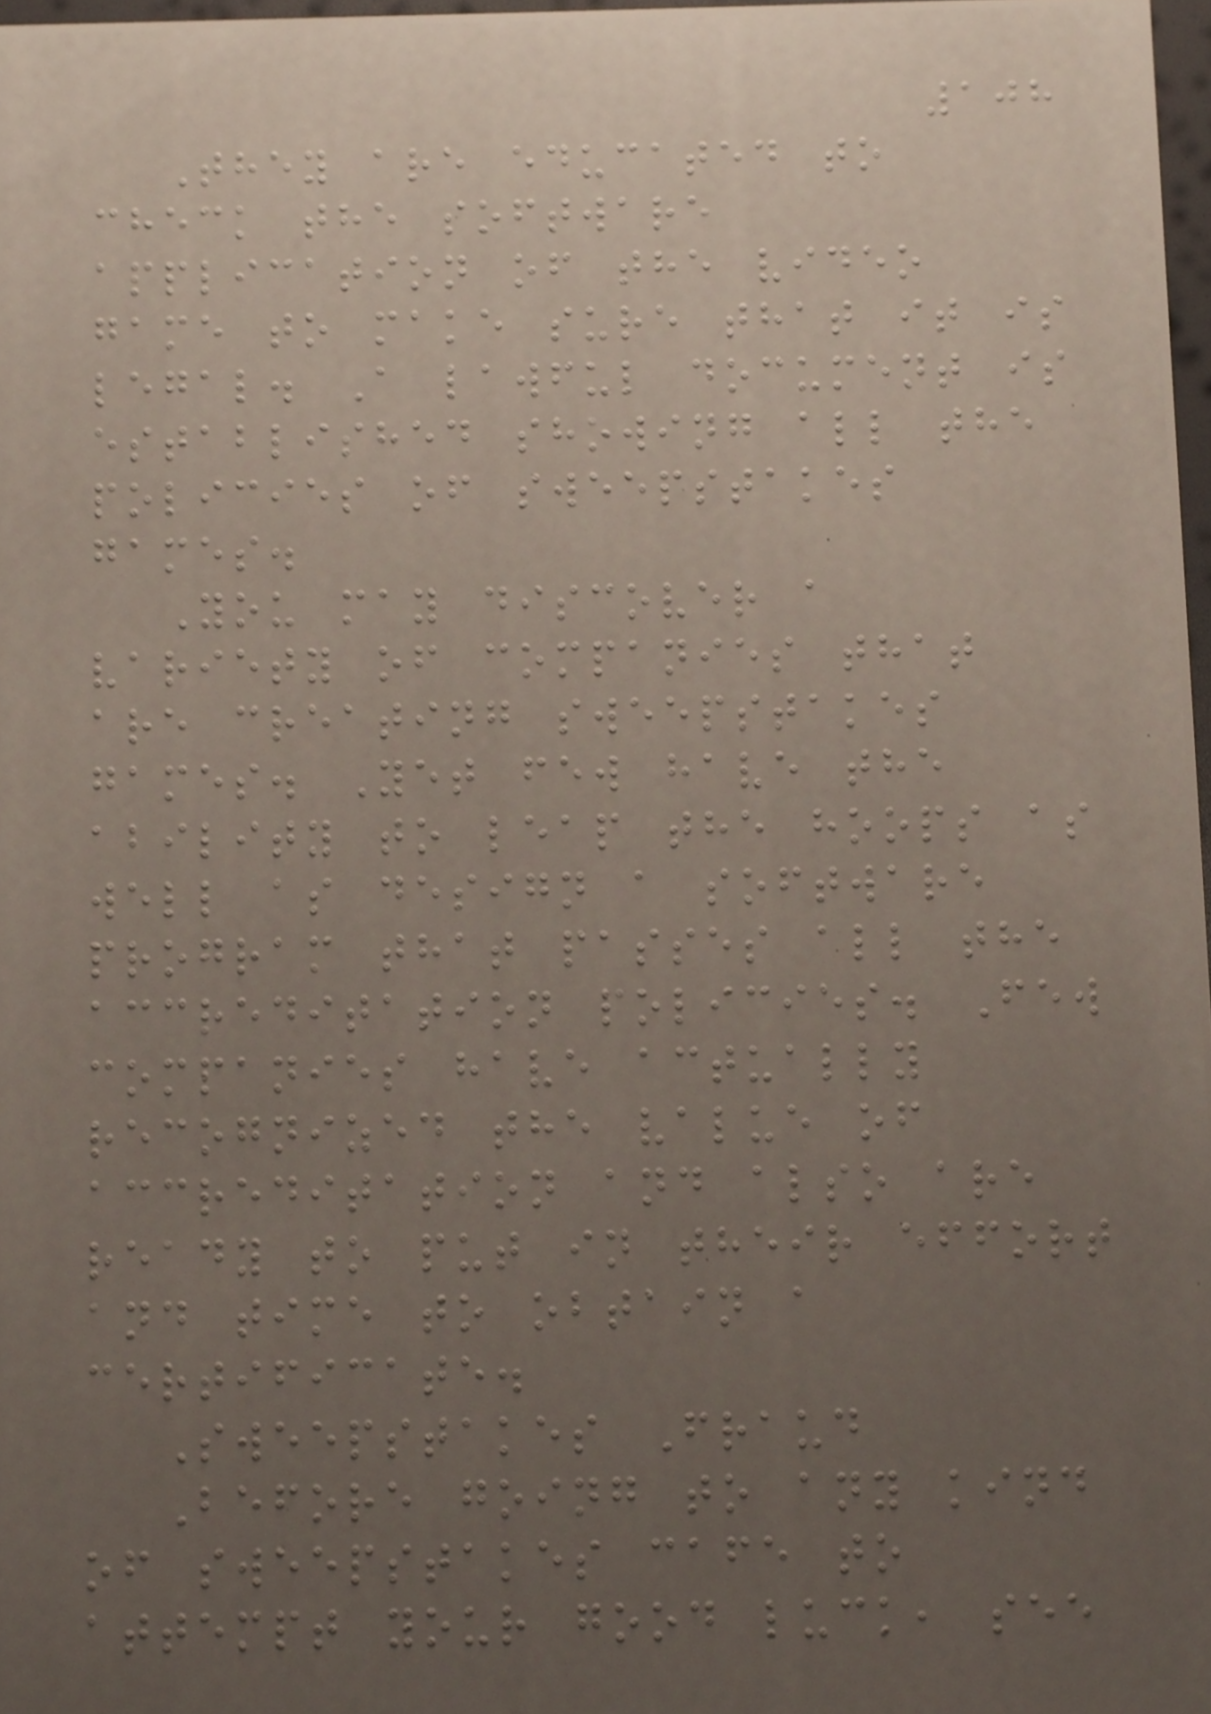108
They are educated to
check the software
application of the video
game to make sure that it is
legal. A lawful document is
established showing all the
policies of sweepstakes
games.
You may discover a
variety of companies that
are creating sweepstakes
games. Yet few have the
ability to leap the hoops as
well as design a software
program that passes all the
accreditation policies. Few
companies have actually
recognized the value of
accreditation and also are
ready to put in their effort
and time to obtain a
certificate.
Sweepstakes Fraud
Before going to any kind
of sweepstakes cafe to
attempt your good luck, see
